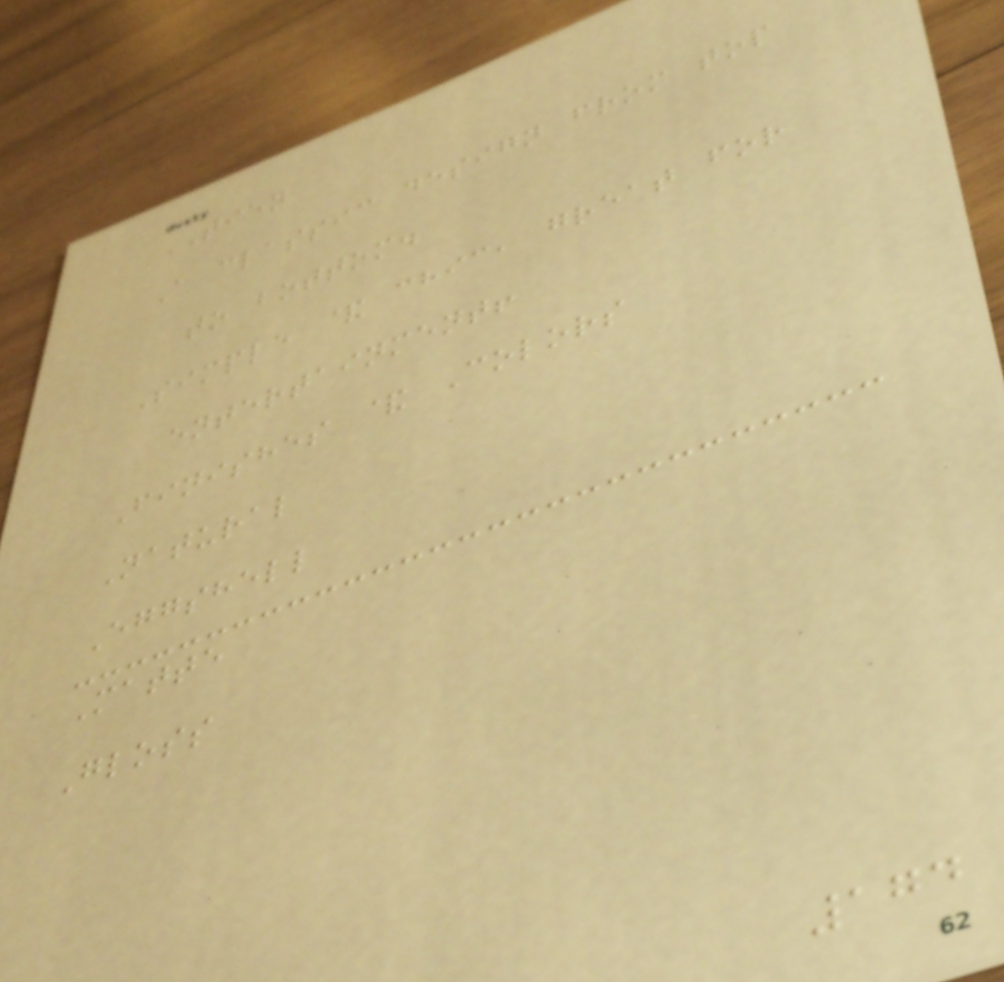TIEN
A classic design from top
to bottom.
Simple & chic, great for
entertainment!
Finishes & Colors
Natural
Eggshell
Matte
Gloss
174
